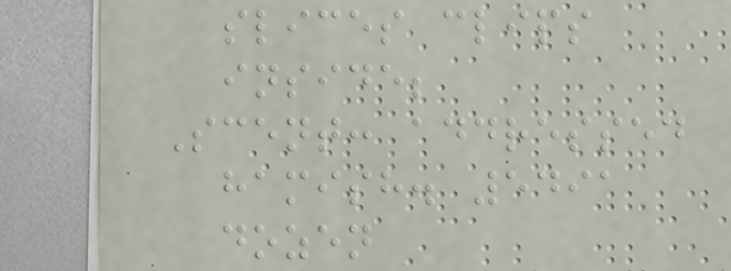slices clips
inside;
Scent: addressed
hamish. 5491
dozen
